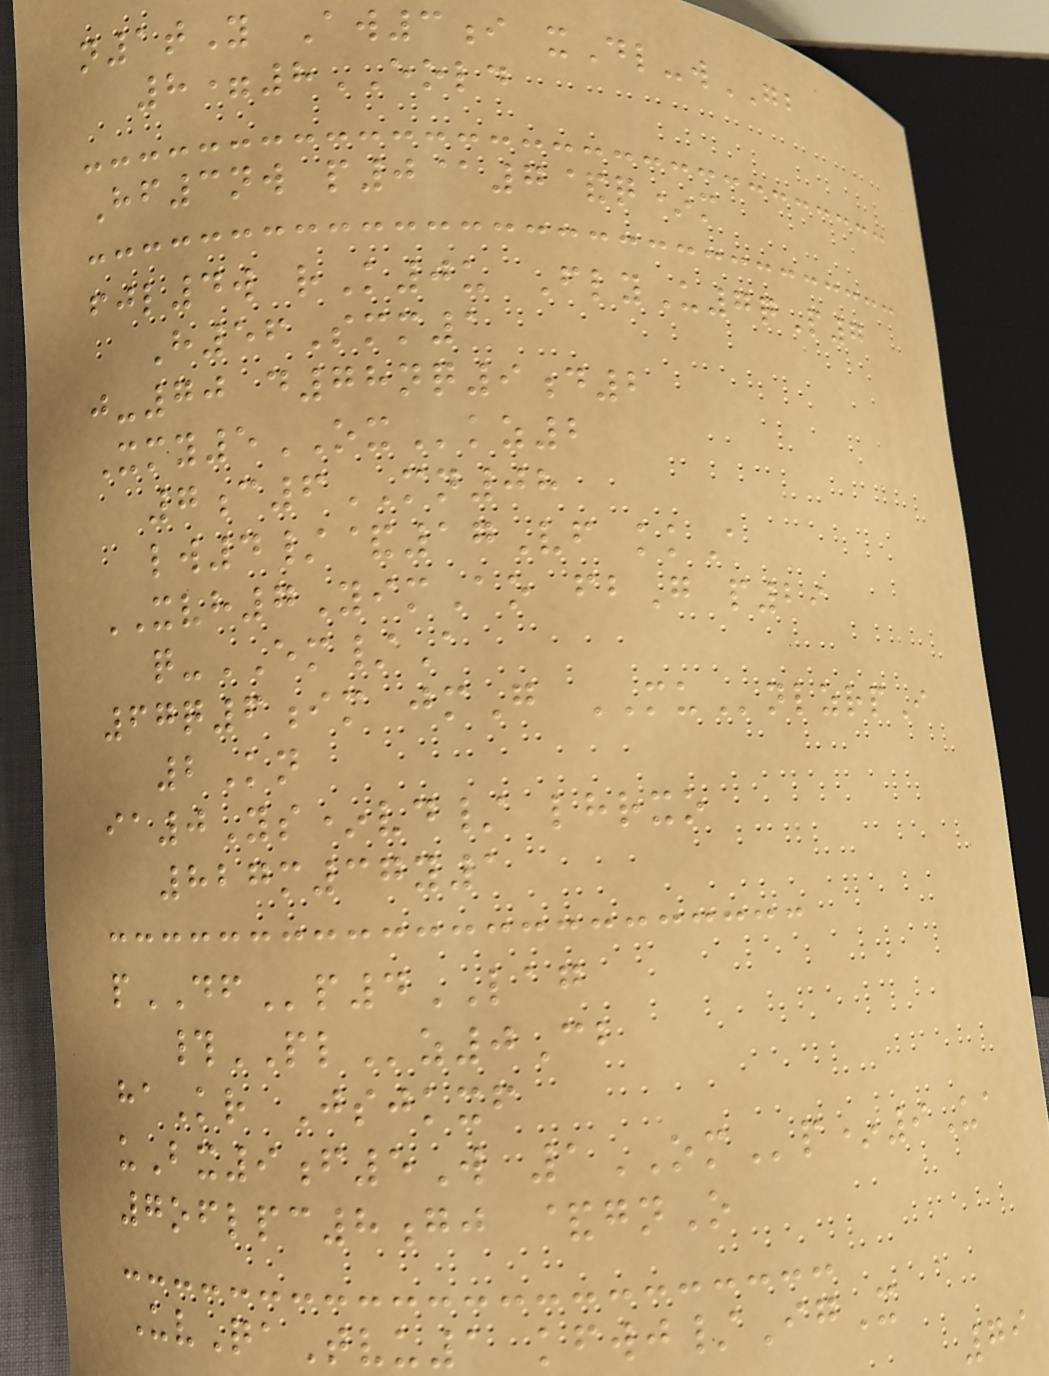n1tY Aw3i xDl-wGB
8=8EOLD
Hf3nw p0@7&q*m
fjl4w rK0u FlyU7qP7
H56Smm1
j-70 d78nq9d2
Xmy5OXkz2
7c6MN08
lw4/&17Vf kkA
XVH7YimAo fbG p29
q-EM/A
67q6im jmG MUnlzrpI
2Kn
ia0Ys*vd/ lhrxo
827m37y1
pDFp4LAG
#PLz0Cb
haKr Jsjkxf
uBx9f5W 1OMp*9Ua
7oflpc8gj &gnO
UvQaTvu1 kfwj/IgX
79
